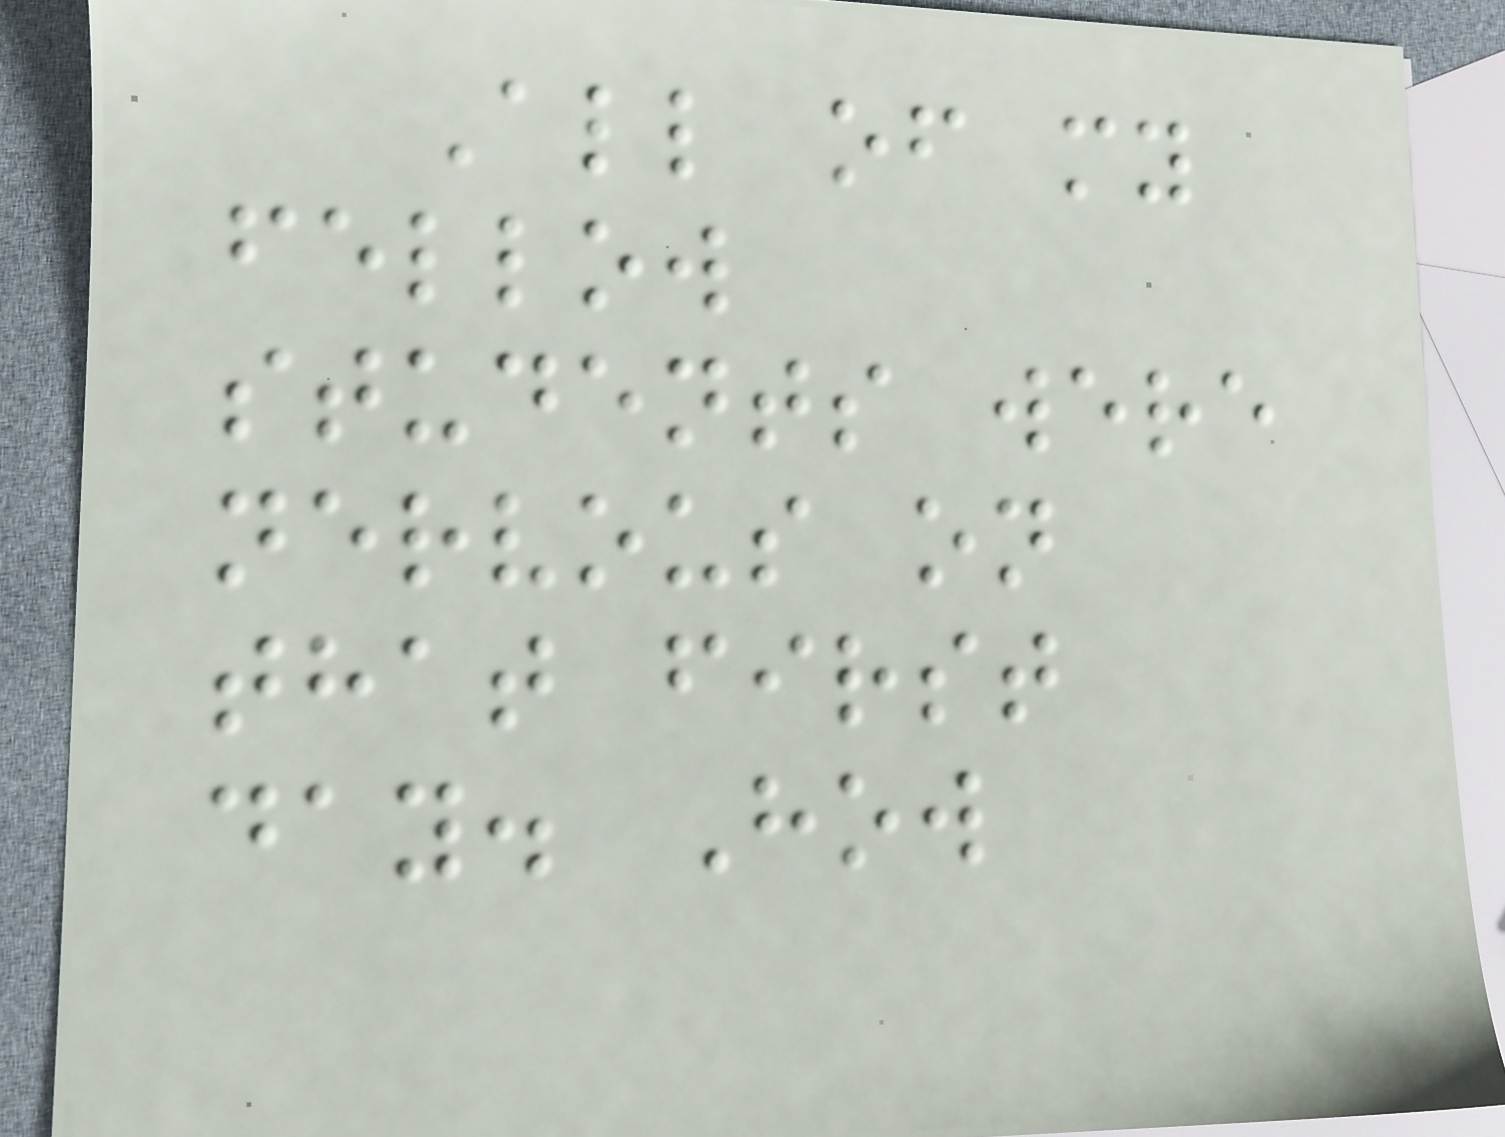All of my
fellow
students were
nervous on
that first
day. How
